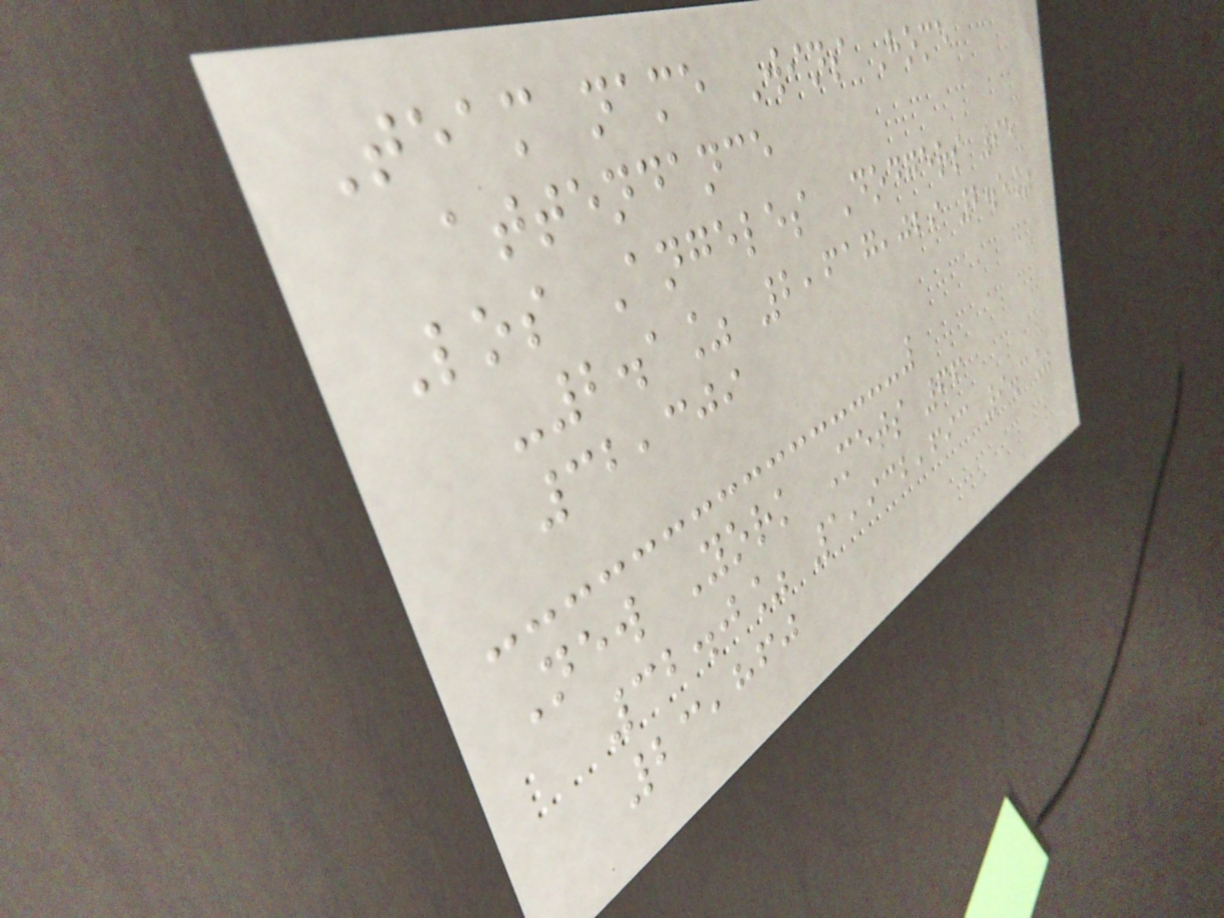Team name Wins Home
attendance
Los Angeles Dodgers 95
-2.1% 2,617,029 2.5%
32,309
New York Mets 66
32.0% 1,932,693 9.3%
23,860
